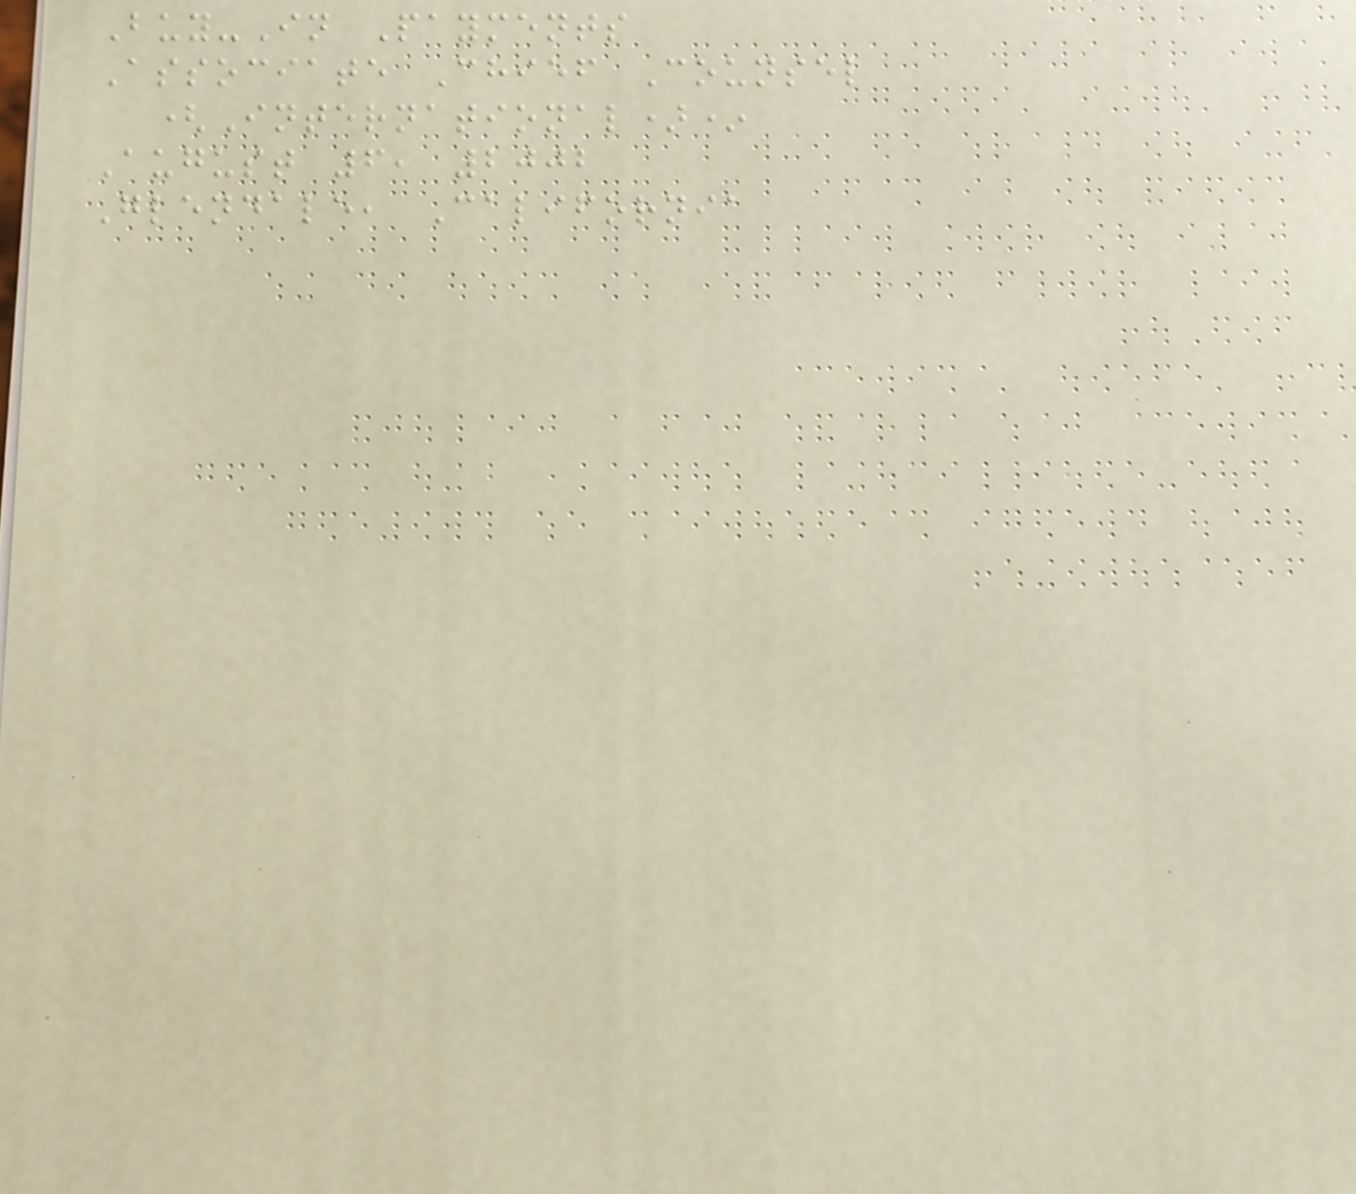Buy-In Payments
Associate Chief Counsel
(International)*
August 6, 2002
Glendale, California
